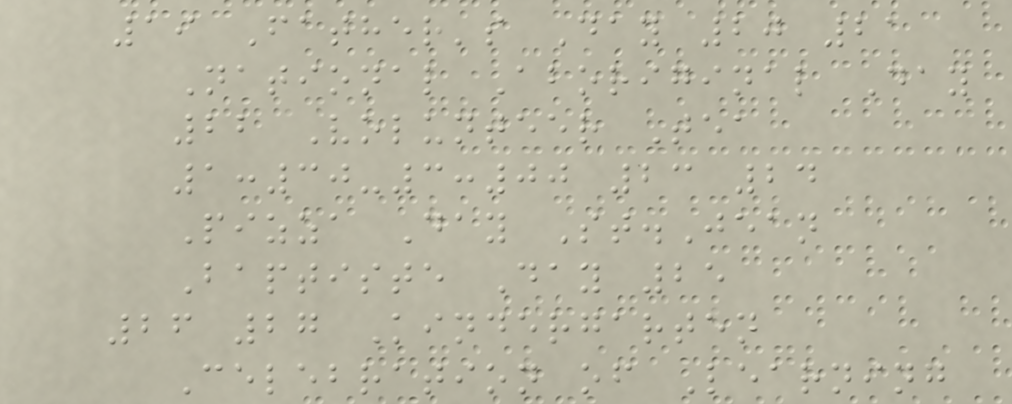19 Father's Day 20 21
National Aboriginal Day
22 Volunteer Tea
1:30-3:00 23 24
Pizza Day St.Jean
Baptiste Day 25
26 27 Kindergarten
Celebration of Learning
